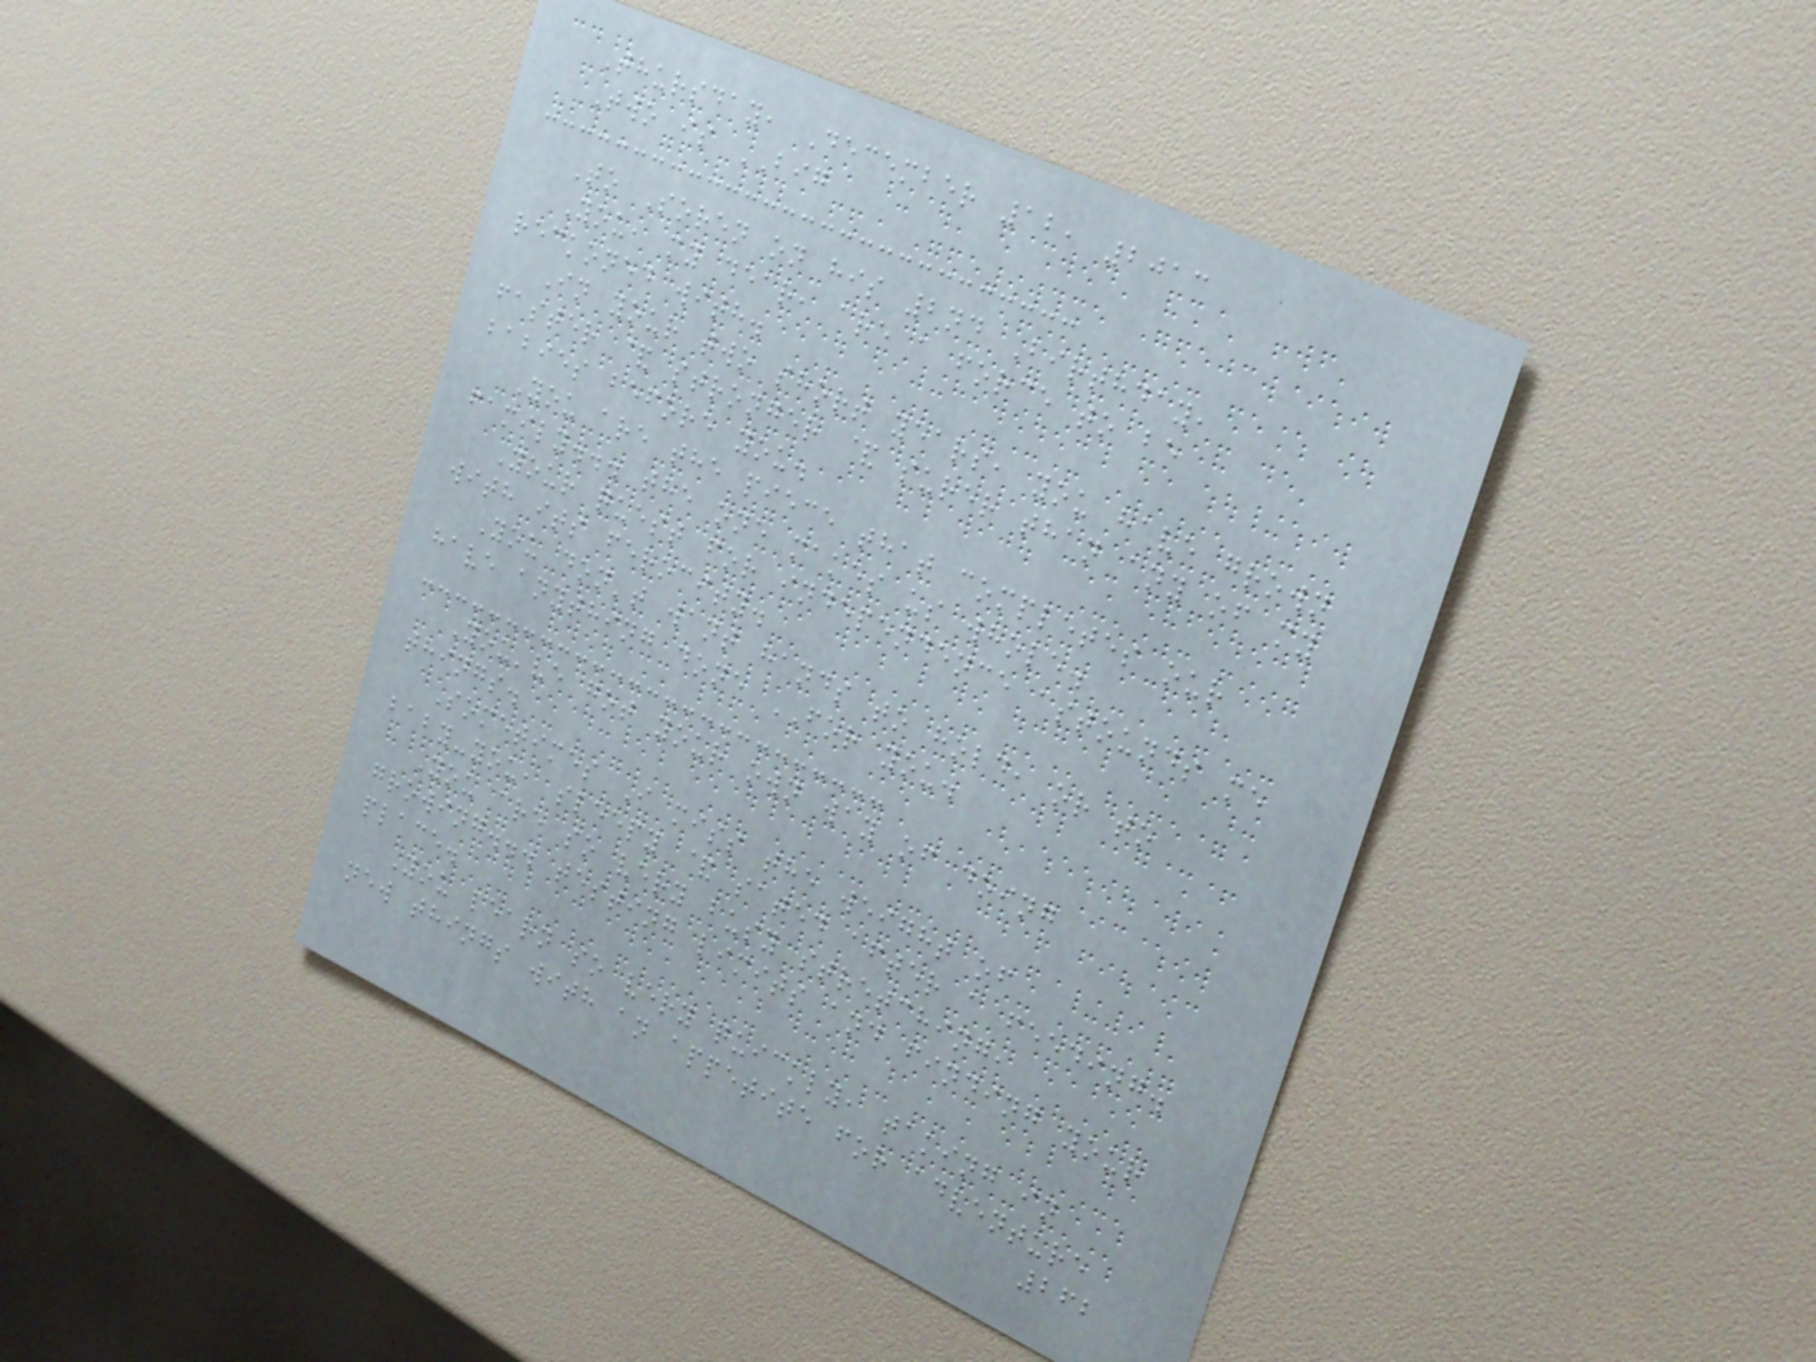Thursday, December 12, 2013
Two is BIG
To Soren on his 2nd Birthday,
You, my dear, are a force to be
reckoned with.
In your two short years, you have grown
faster & stronger & surer than any of my
babies before you.
You are the piece that completes our
family... the one makes us whole.
Your quest for independence astounds me
with its ferocity.
You don't want hands to hold, or to
have anything done FOR you.
You've got your own way of doing
things.
Sometimes I miss the weight of
baby-you, sleepy & sated after a feeding.
You are so very busy stretching,
growing... testing limits and finding your
place.
You learn so very quickly, taking in
new things with an appetite for adventure
262
